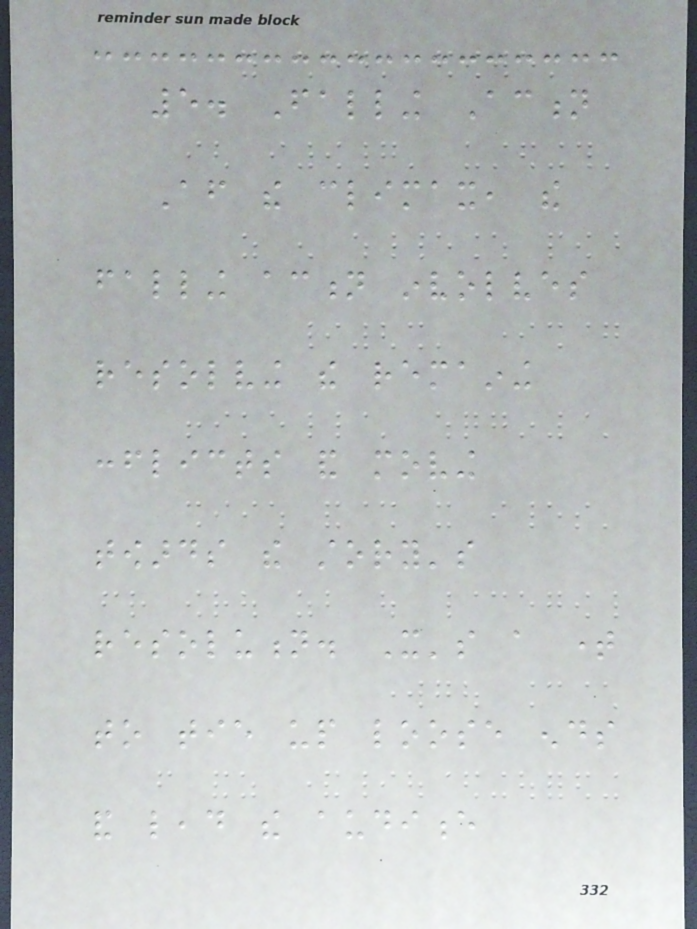5. Falling Action
After the climax, the
falling action involves
resolving the remaining
conflicts and moving
towards the story's
resolution. It's a time
to tie up loose ends
and lead the audience
